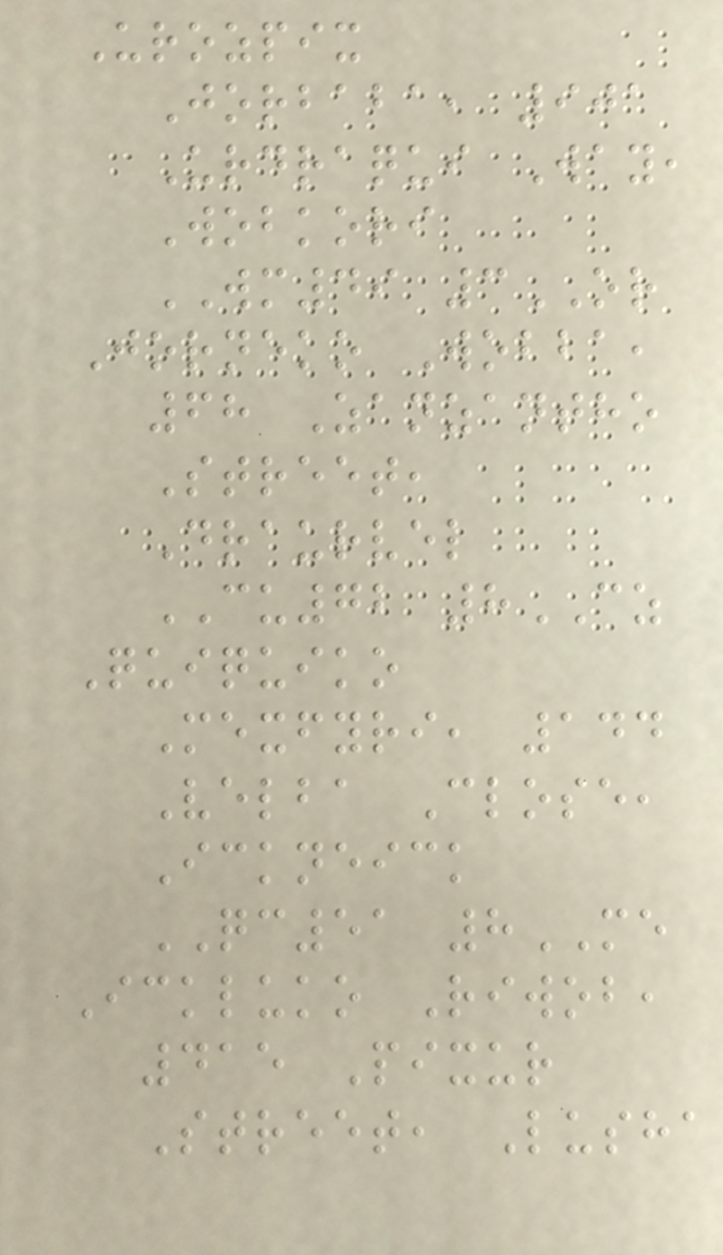Urozpix
Jorbaba, 901
Urdraqui Way,
Wobkori
WM49 3OR
Jorneko Wobba,
68 Zanzantho
Street,
Draurvel
CU72 8CZ
Quiquiko
Mexfyri, 144
Velba Close,
Ickneick
QC51 8ME
Ickluko Riwob,
415 Pixur
Street, Lusha
